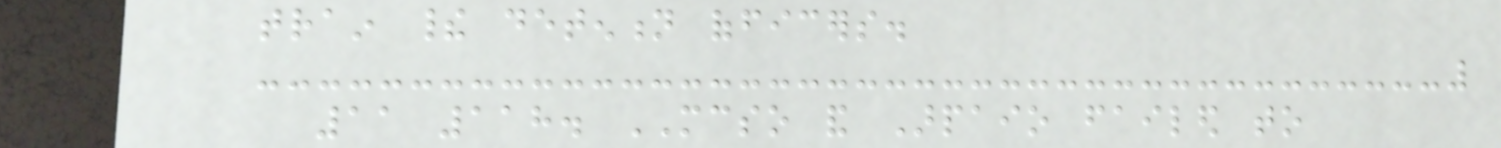train their detention officers.
11 118. MCSO and Arpaio failed to
